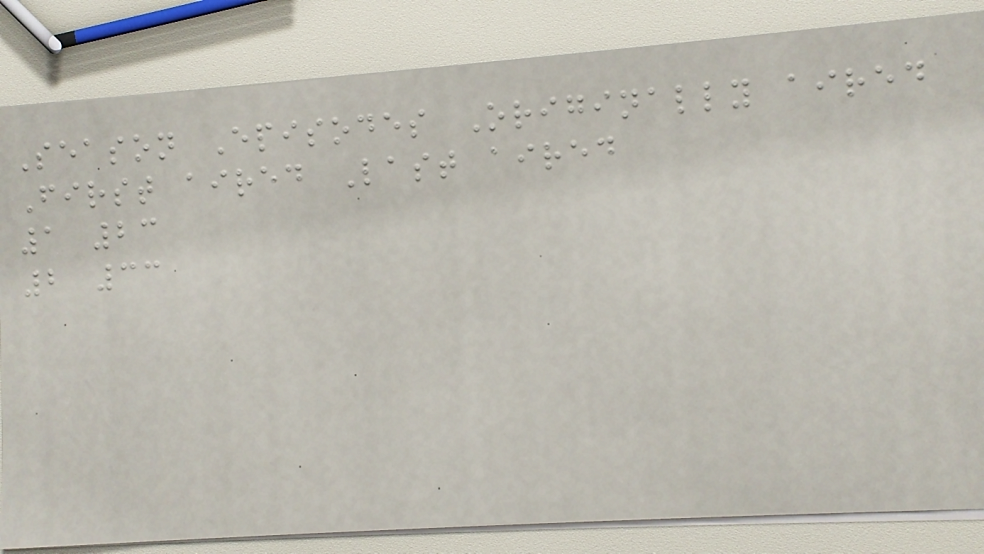Season Episodes Originally aired
First aired Last aired
1 23
2 33
